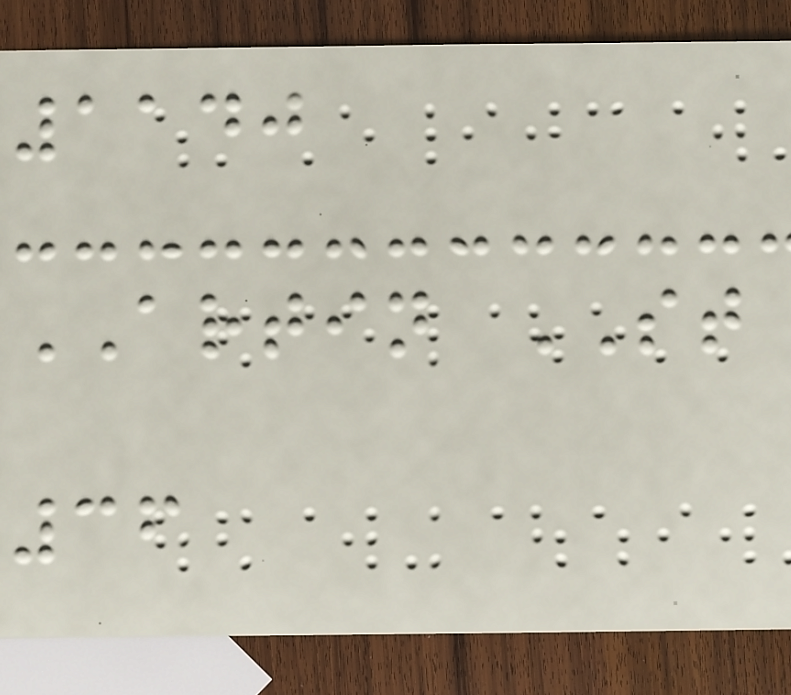1140
ARTIN ST
36
